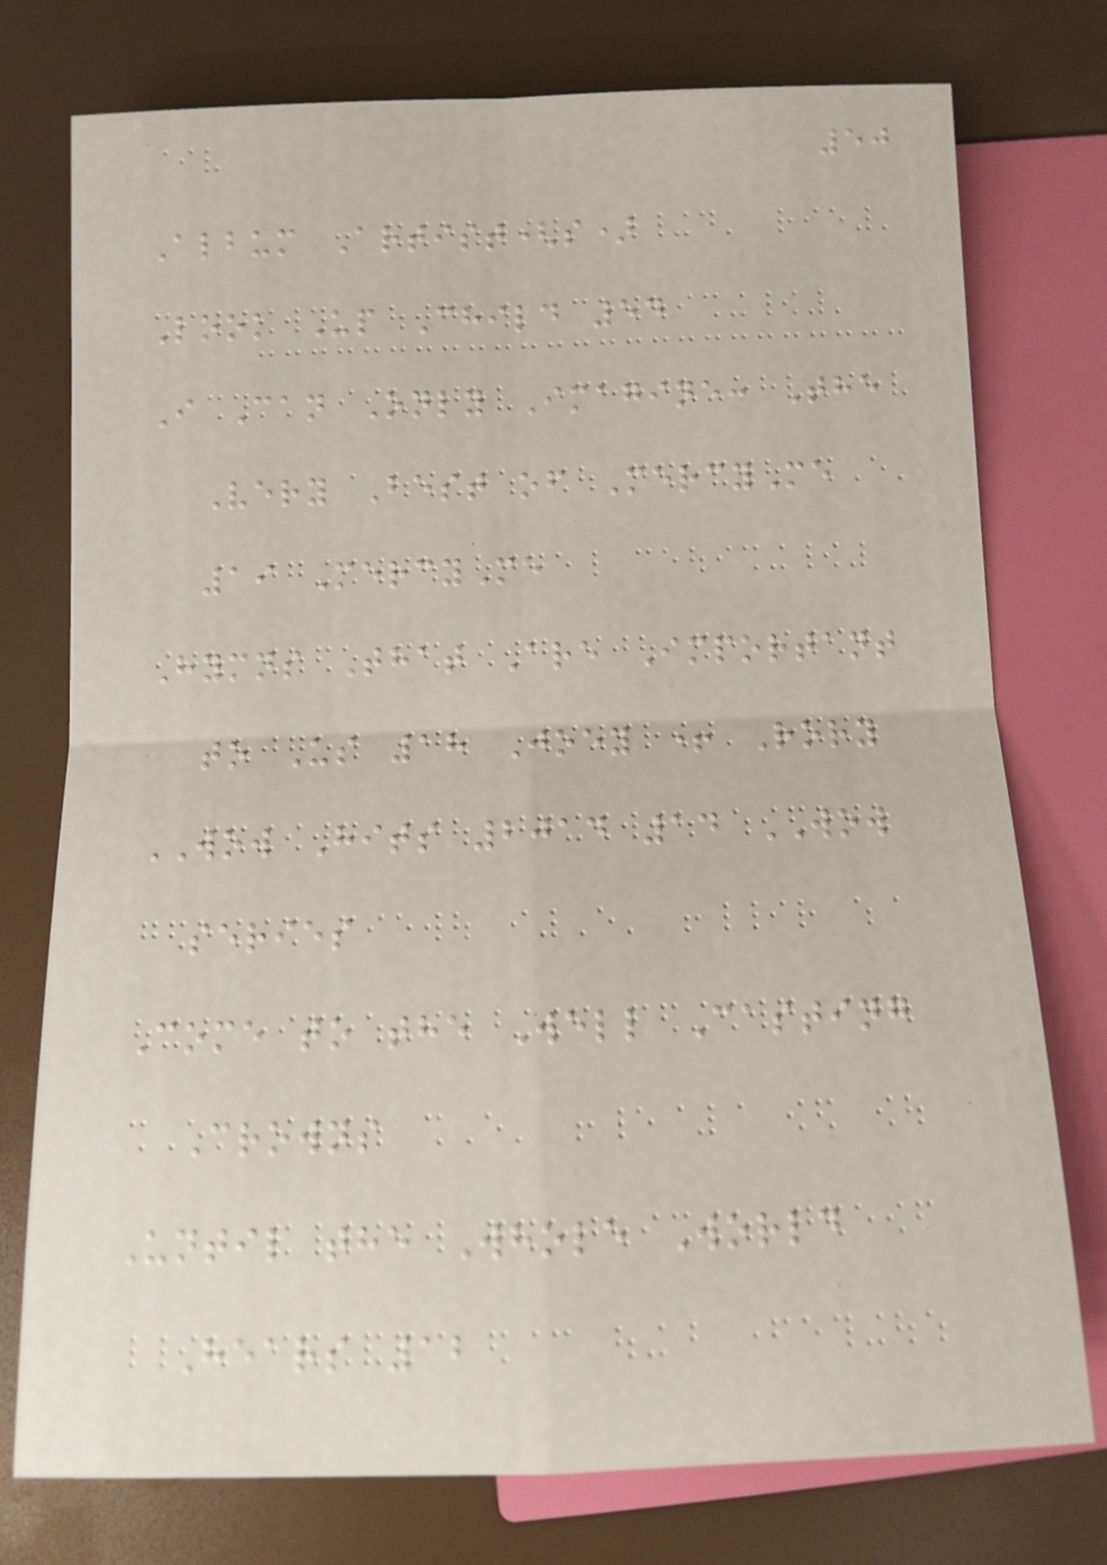50
Album Artist(s)
Look Up Child 54
I Can Only Imagine: The
Very Best of MercyMe
19 MercyMe
Hymns That Are Important
to Us 18 Joey + Rory
WOW Hits 2014 14 WOW
series
Come to the Well Casting
Crowns
Until the Whole World
Hears 12
